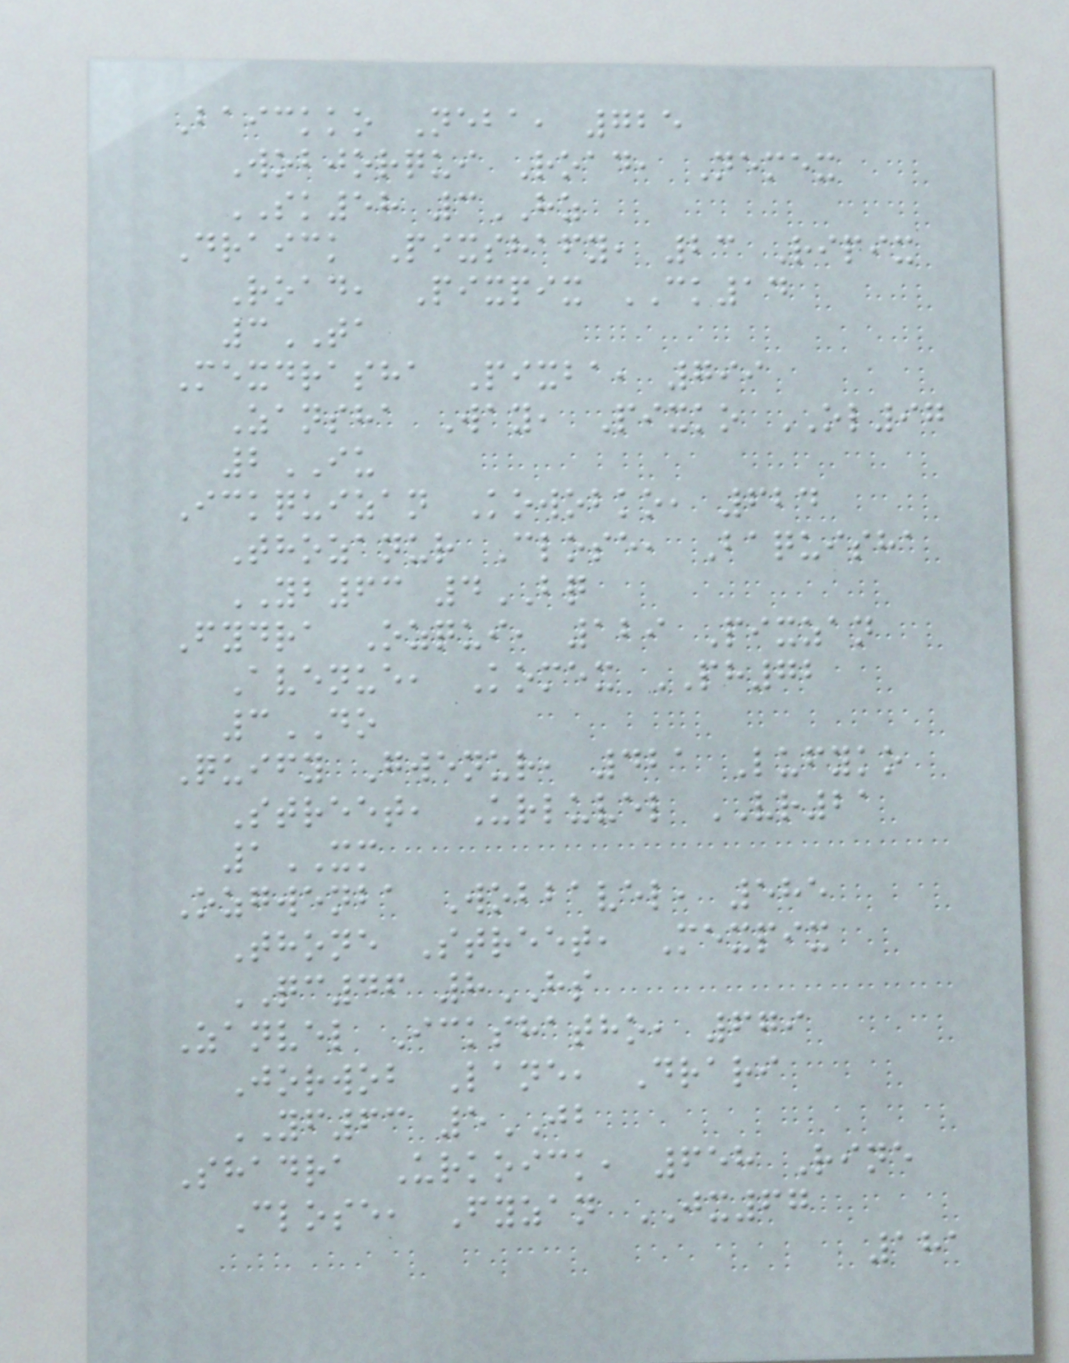Baickko Neba, 725
Wobjorqui Road, Nemex
SK58 3HZ
Draick Pixshafy, 23 Ripix
Road, Pixpix CK14
3TA
Mexdrasha Pixba, 799
Zansha Way, Pixko OL97
2IU
Ickquizan Kowobko, 624
Thozanur Close, Baquisha
YB63 4BQ
Fydra Ozqui, 129 Pixzan
Avenue, Komex PH72
3DO
Quify Gwenur, 421 Lufyko
Street, Urluvel VR21
1XM
Ozgwenba Wobbavel, 585
Thone Street, Mexpix
QC46 8HS
Zanvel Ickshatho, 679
Jorwob Lane, Drari
YF63 5JB
Shadra Urkoick, 658 Rine
Close, Fyzan JX67
181
